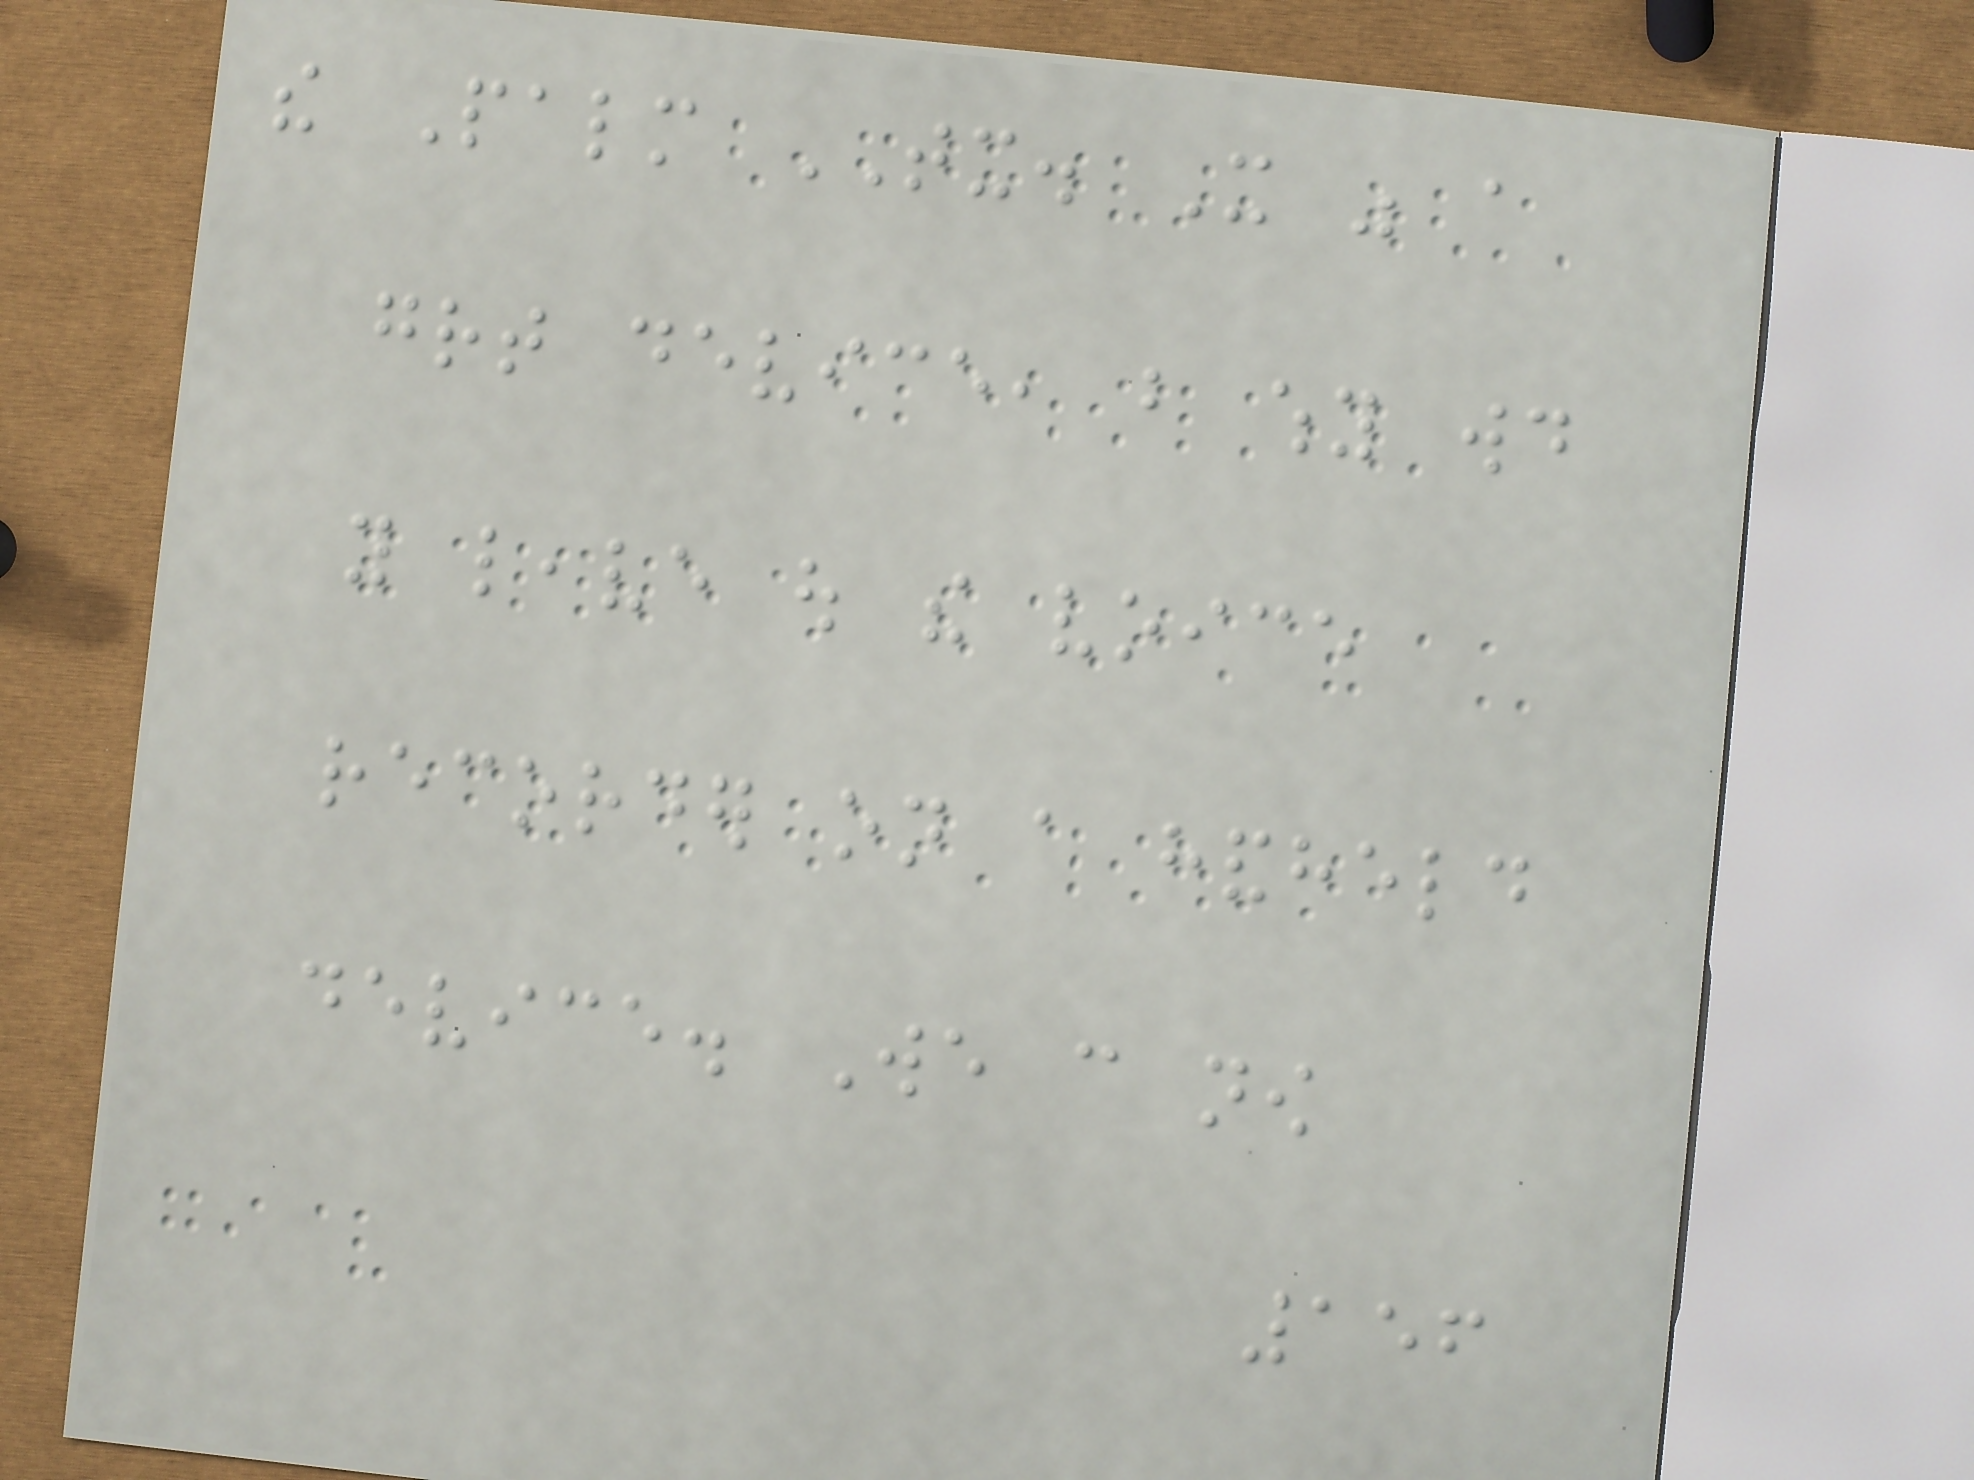the Palm TX. It was a
great device, but why would
you leave out the voice
recorder on a handheld
device. We can now
156
